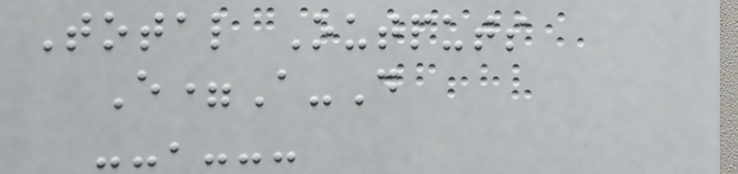Total Outputs
E=A-D
--,---
